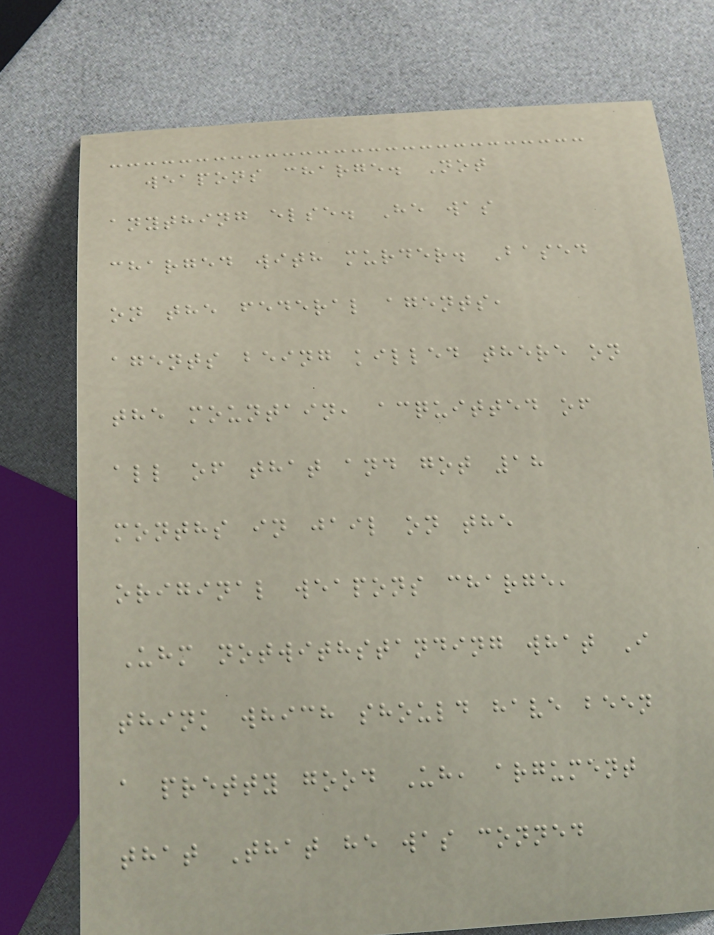weapons charge. Not
anything else. He was
charged with murder. Based
on the federal agents,
agents being killed there on
the mountain, acquitted of
all of that and got 18
months in jail on the
original weapons charge,
Uhm notwithstanding what I
think which should have been
a pretty good Uh, argument
that That he was conned
